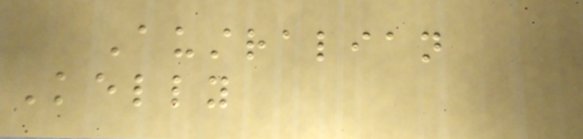Australian
Kelly
